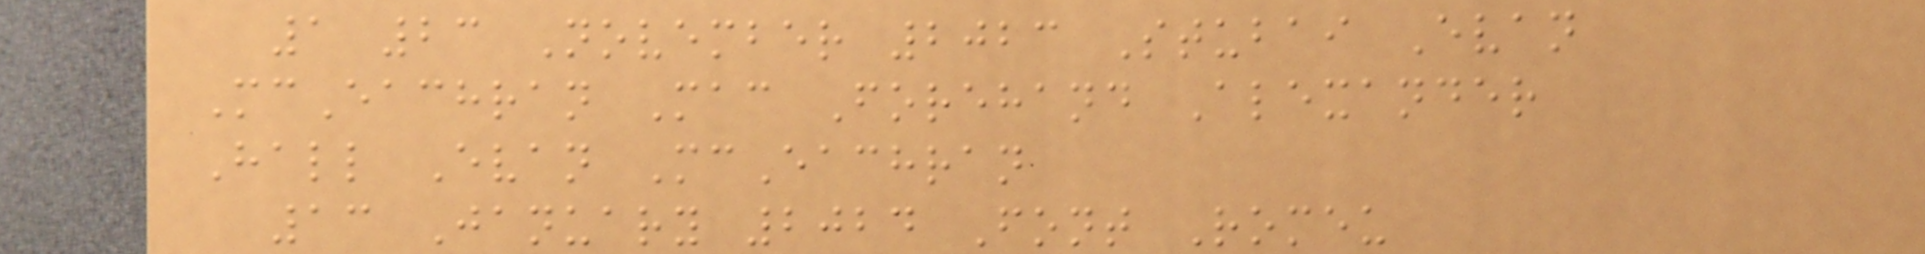1 23 November 2023 Stubai Evan
McEachran Mac Forehand Alexander
Hall Evan McEachran
13 January 2024 Font Romeu
